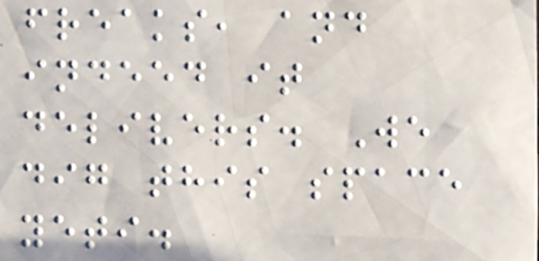freaks, and
indeed it
delivers. We
dig this space
yeti.
